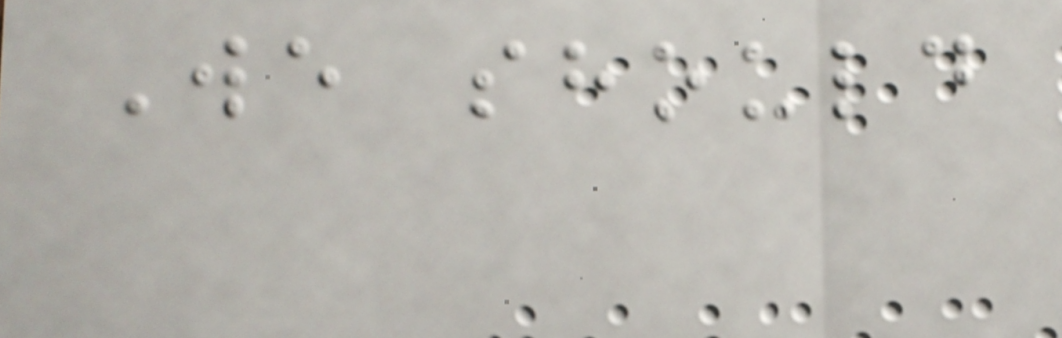We should
